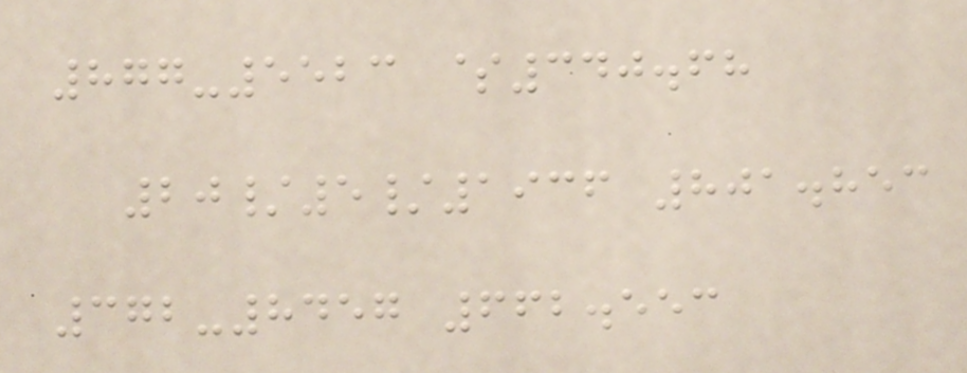877-5523 $340.68
20/5/1936 801.853
372-8457 662.553
